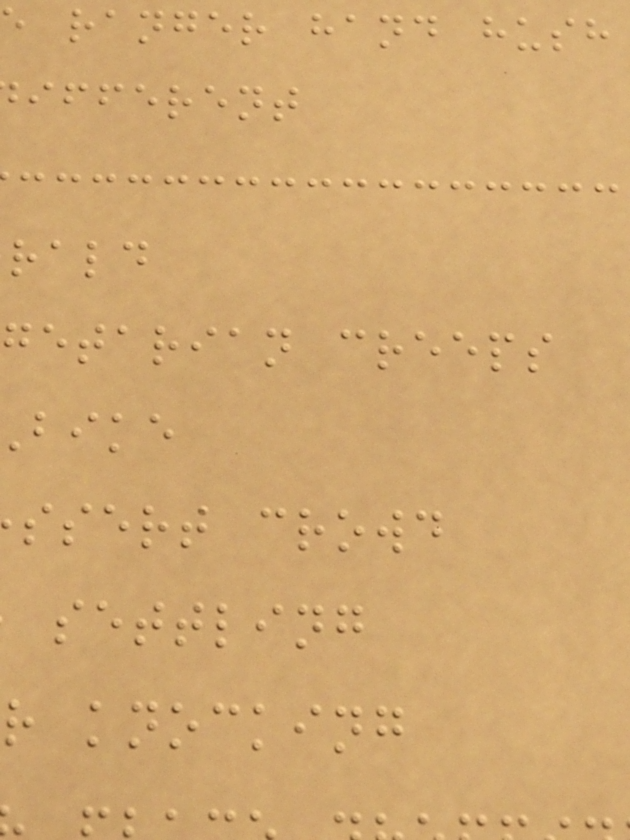ranger hand hush
ifferent
getarian creeps
ssert crowd
settling
r knocking
